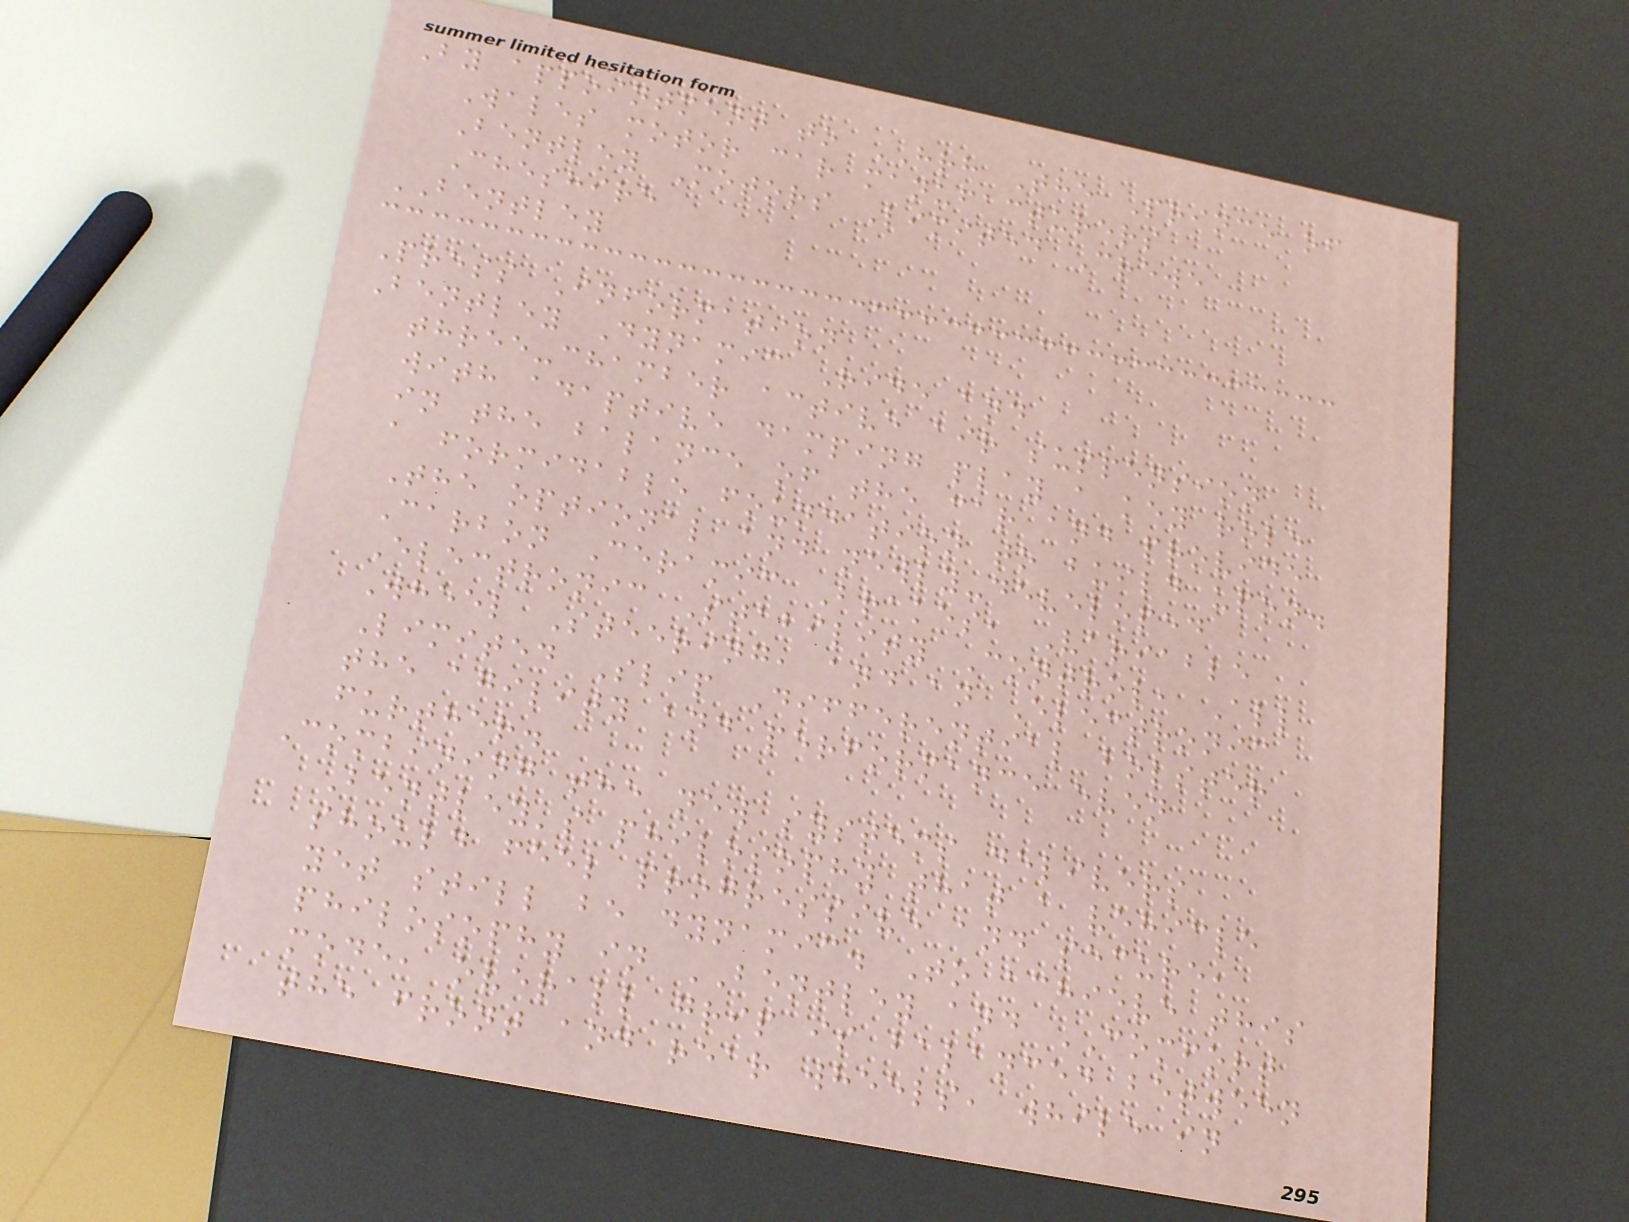By appointment to HRH The Prince of
Wales motor car manufacturers
Bentley Motors Limited Crewe
Cheshire
BENTLEY
Press Information
Bentley Dynamic Ride and
three-chamber active air suspension
with adaptive damping play a key role
in the balance of the car and provide
a formidable foundation to build upon.
The optional and newly-developed
Carbon Ceramic Brakes, Variable
Electronic Stability Control, All
Wheel Steering, and an Electronic
Limited Slip Differential bolster
the agility and performance even
further.
Combining the new systems delivers
Bentley's philosophy that a vehicle
should feel progressive and secure,
yet still be dynamic. To achieve this
philosophy in BENTLEY and COMFORT
mode, overall grip is balanced between
the front and rear wheels, while in
